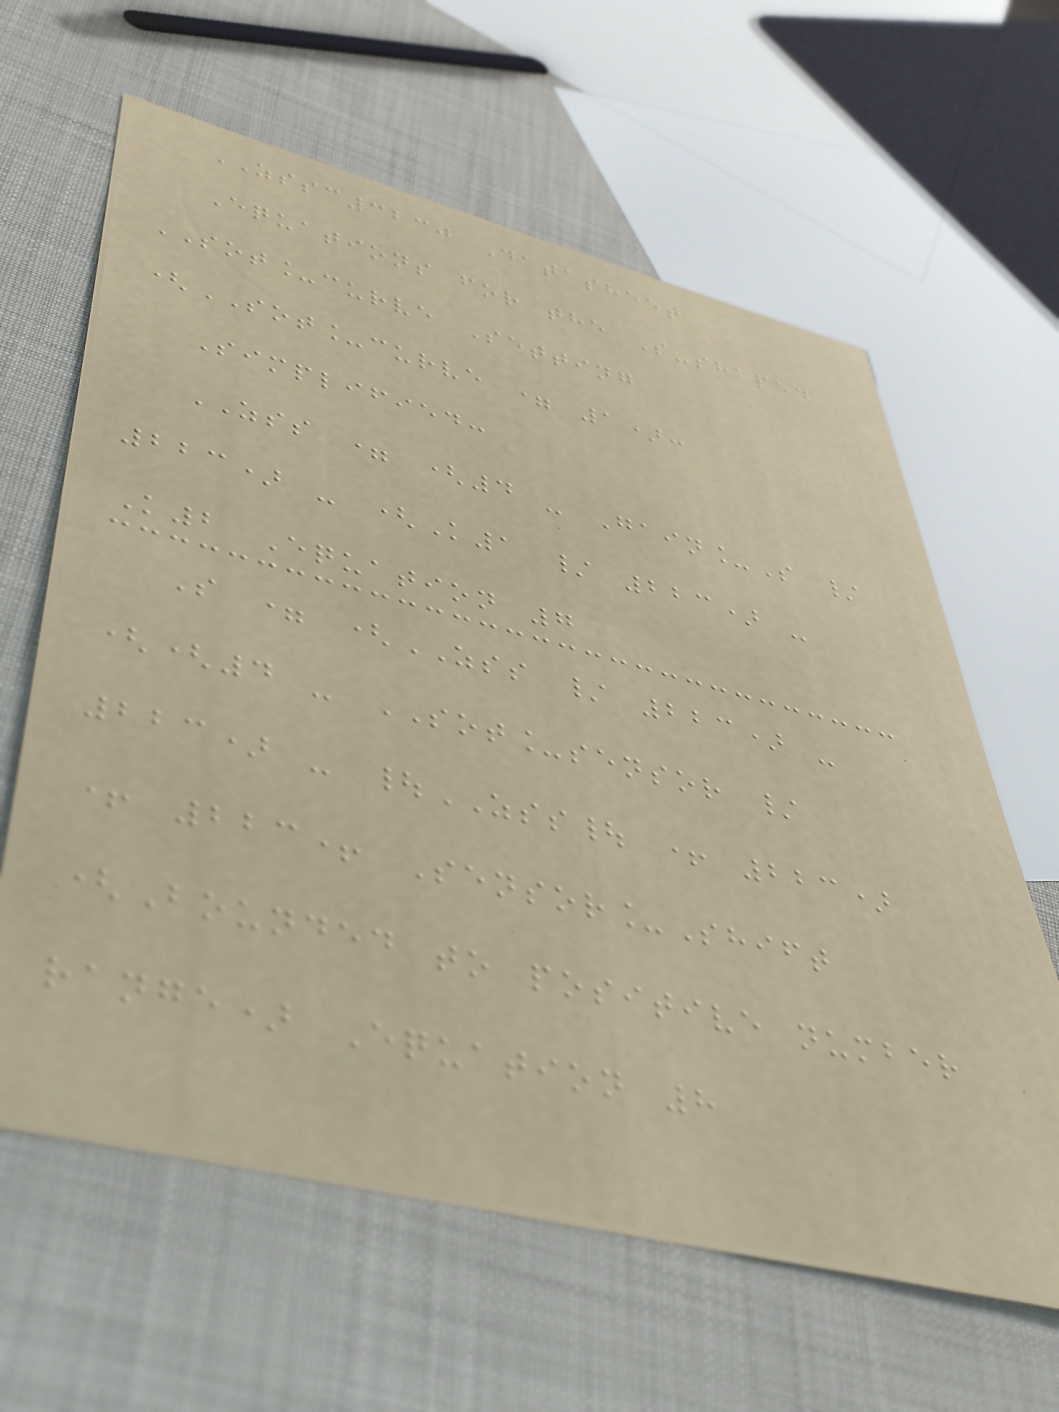ZSSC3230 Datasheet
Equations for the S-shaped
SOT_curve Setting
(SOT_curve = 1):
Simplified:
ZSS = (4 - Gain_S /
223) - (K1 / 223) -
K2 Equation 7
S = (ZSS / 223) -
((4 - SOT_sensor /
223) - |ZSS| + 223)
+ 223+ Sensor_Shift
(Bounded to positive number
range) Equation 8
